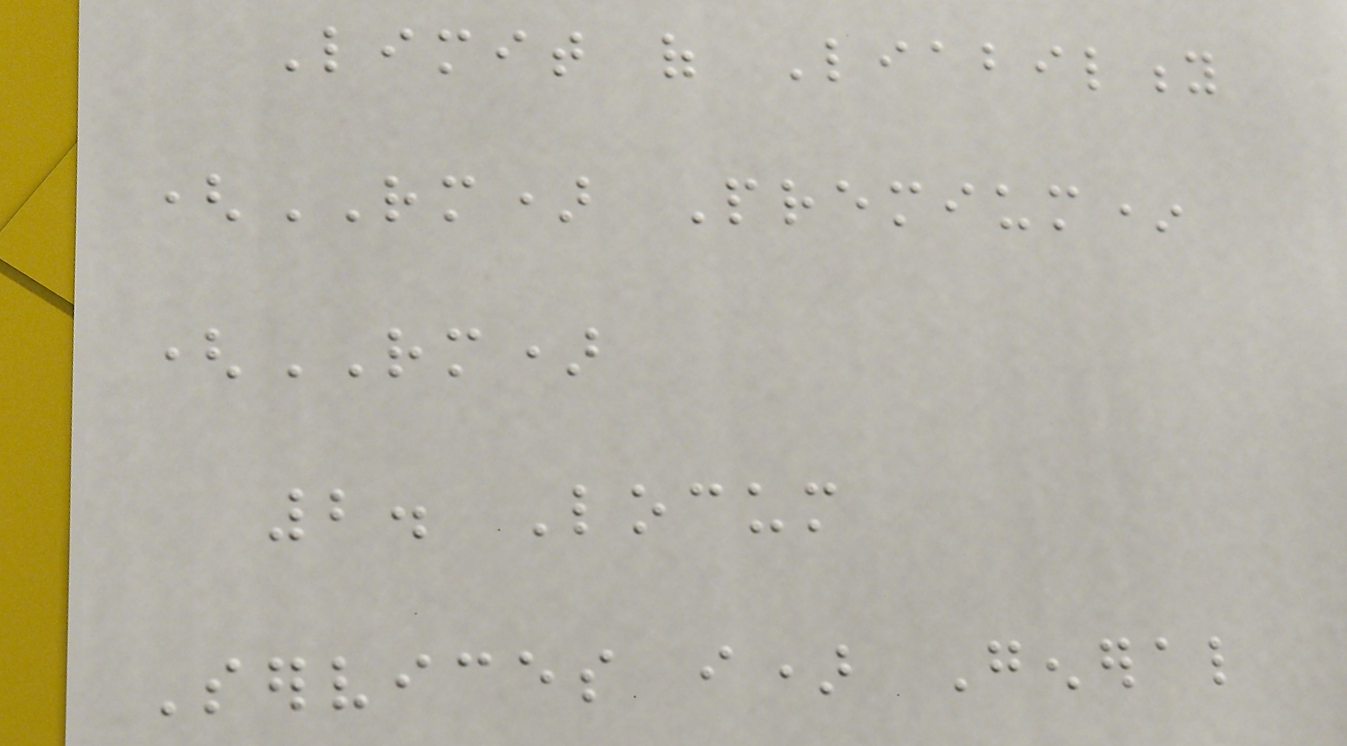Limit of Liability
(RM) Premium*
(RM)
2. Locum
Services i) General
